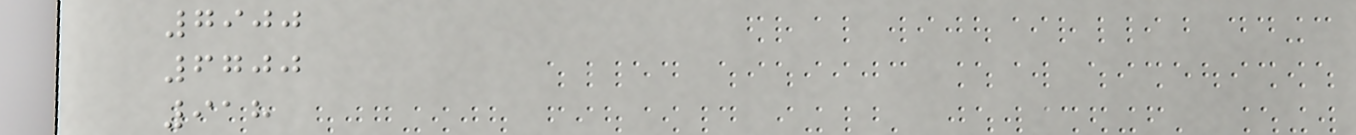7900
6700
918
